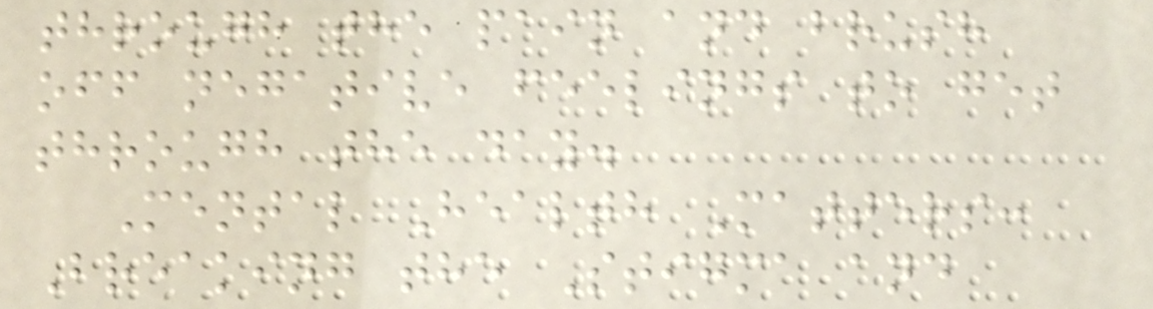through the pain and brush
off negative feelings to get
through the day.
Mental Health Matters:
Breaking the Stigma and
